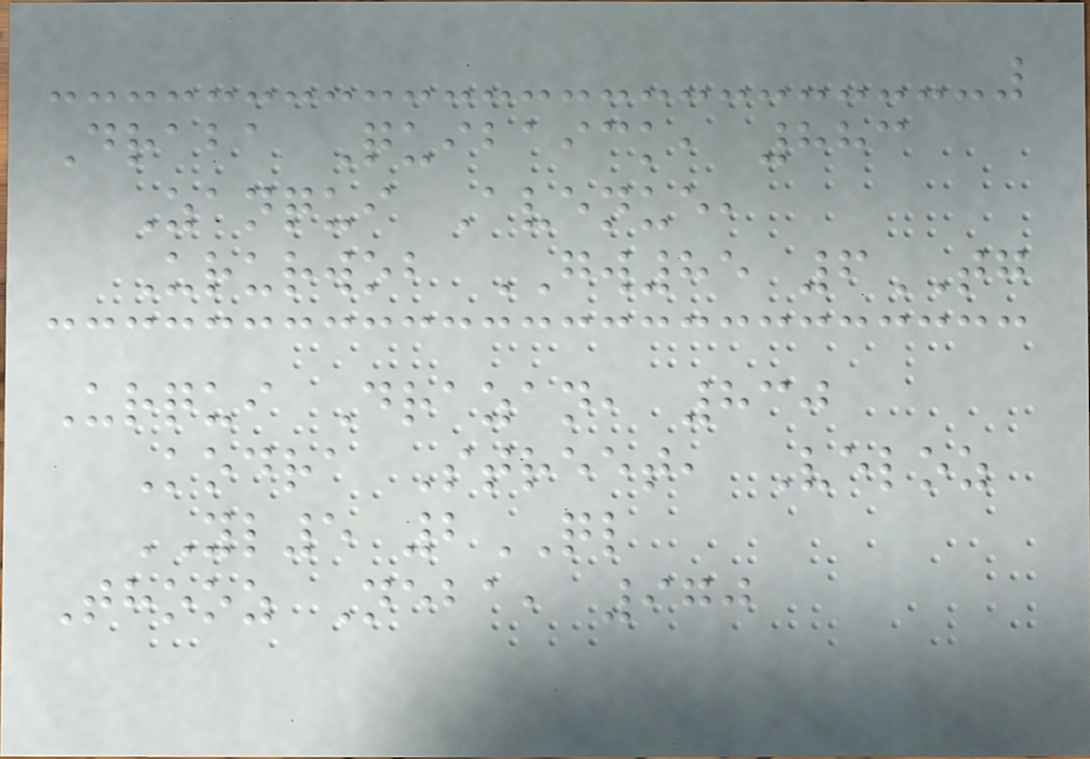Draba Quibaick, 883
Zanqui Avenue,
Ururwob GW85 6TG
Urqui Drazan, 830
Kodra Street, Veloz
YL5 2QL
Thooz Neba, 970
